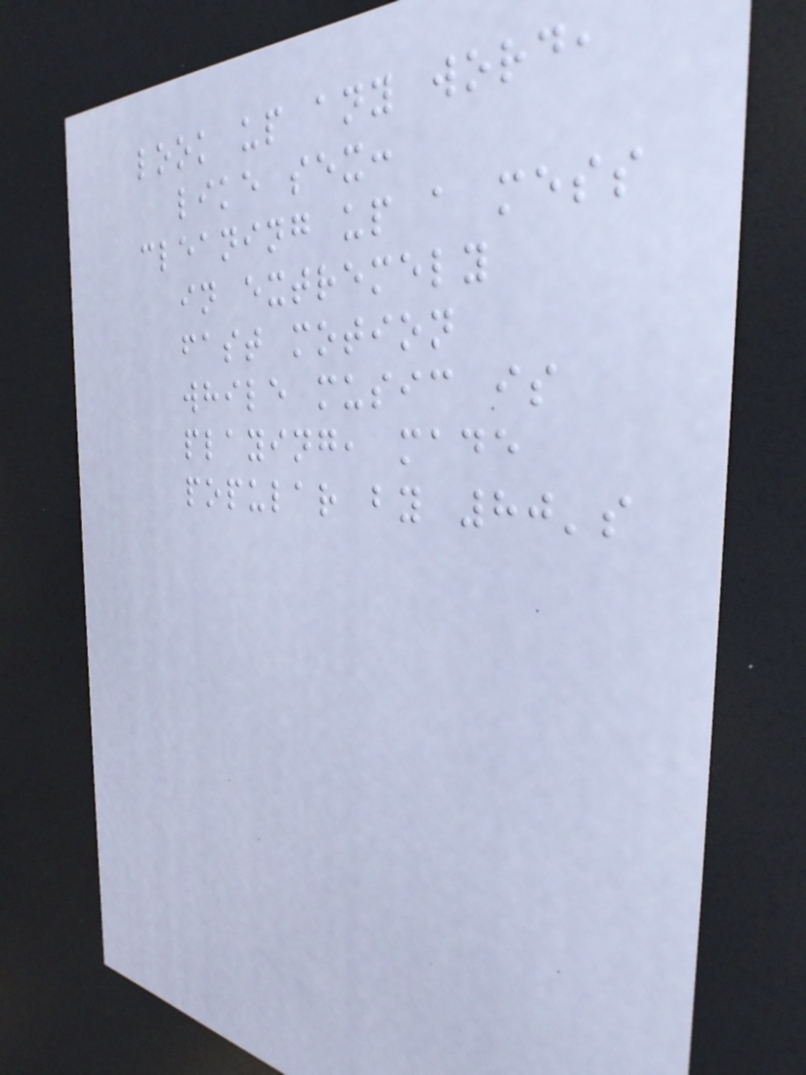look up any word,
like sex:
cleaning up a mess
in extremely
fast motion
while music is
playing, made
popular by 80's
